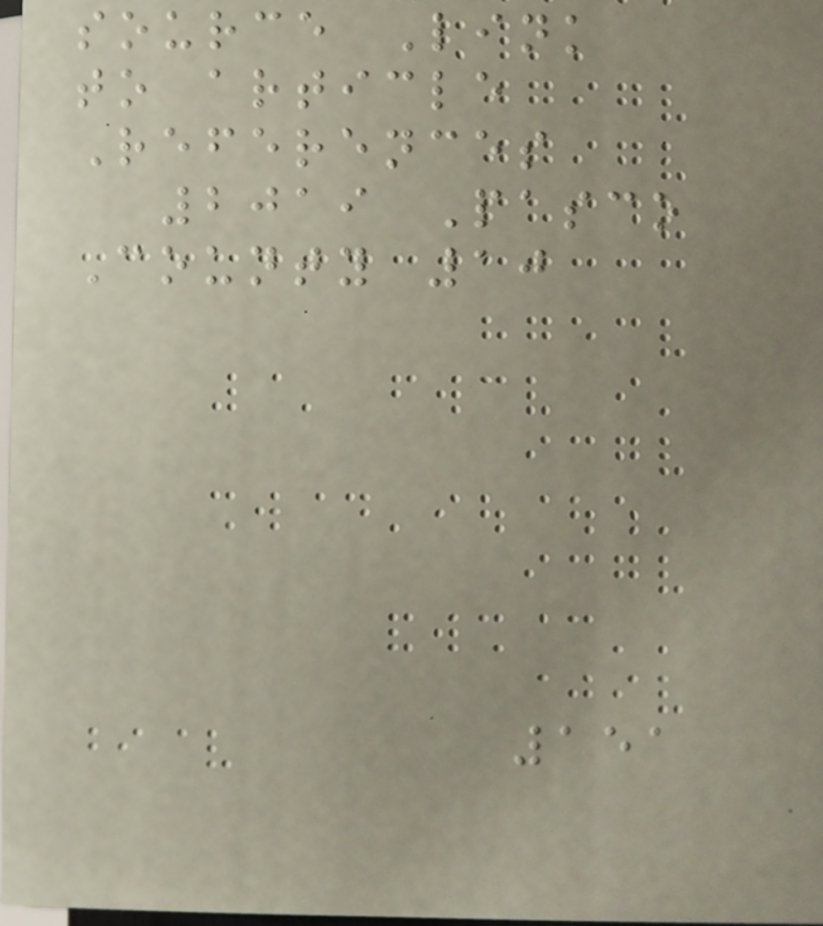source Link
to article
References
2019 Pasco
County 10
151
